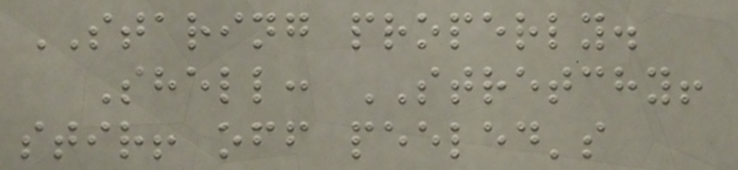STARING properly.
Shell: STRETCHY!
stir! off peeled's
